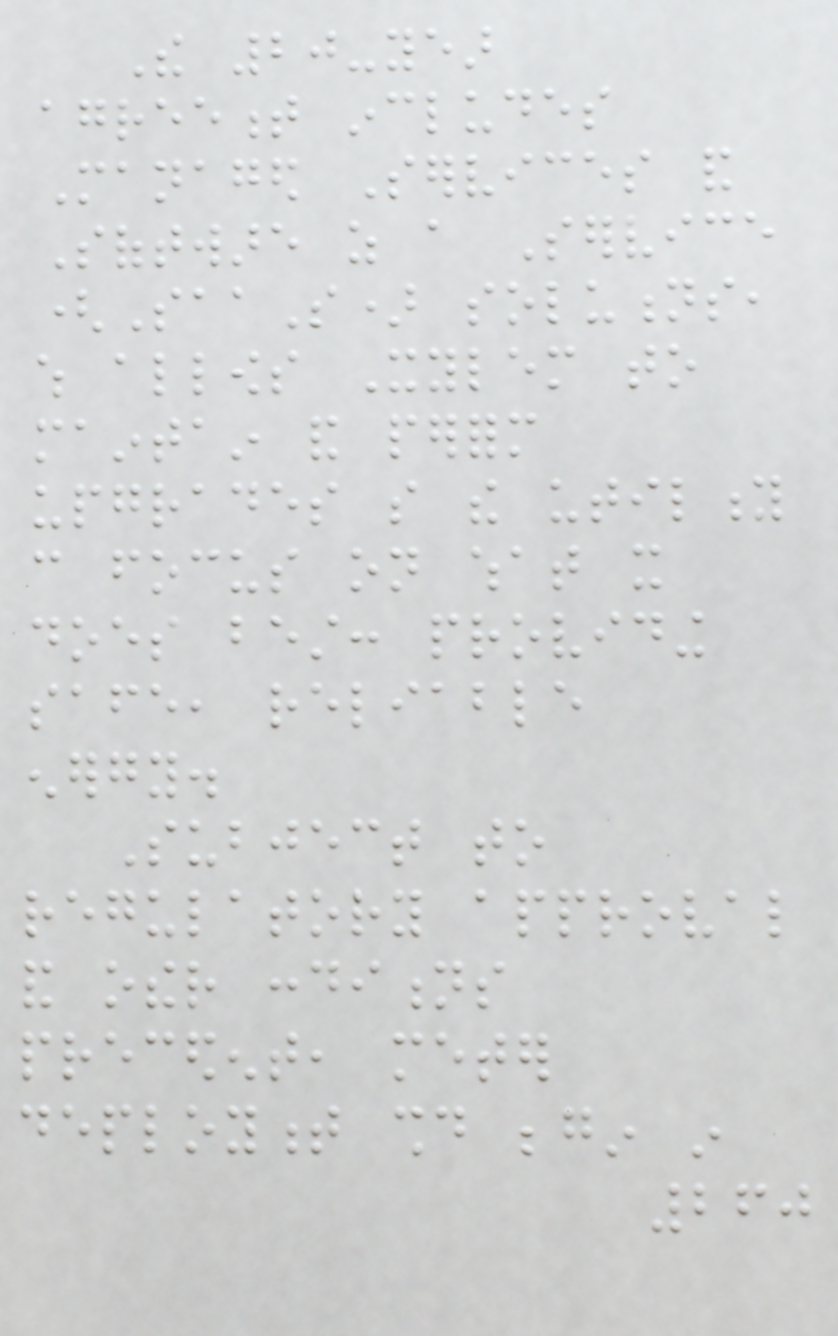The 20-year
agreement includes
Managed Services and
Software as a Service
(SaaS) solutions,
which allows Xylem to
maintain and perform
upgrades so the utility
can focus on what it
does best: providing
safe, reliable
energy.
Subject to
regulatory approval
and other conditions
precedent, meter
deployment should begin in
260
